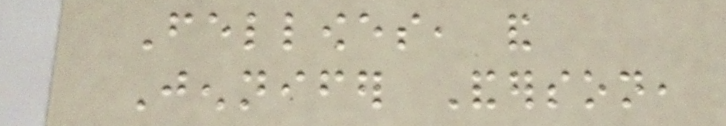Fellowes, and
Jennifer Anderson,
